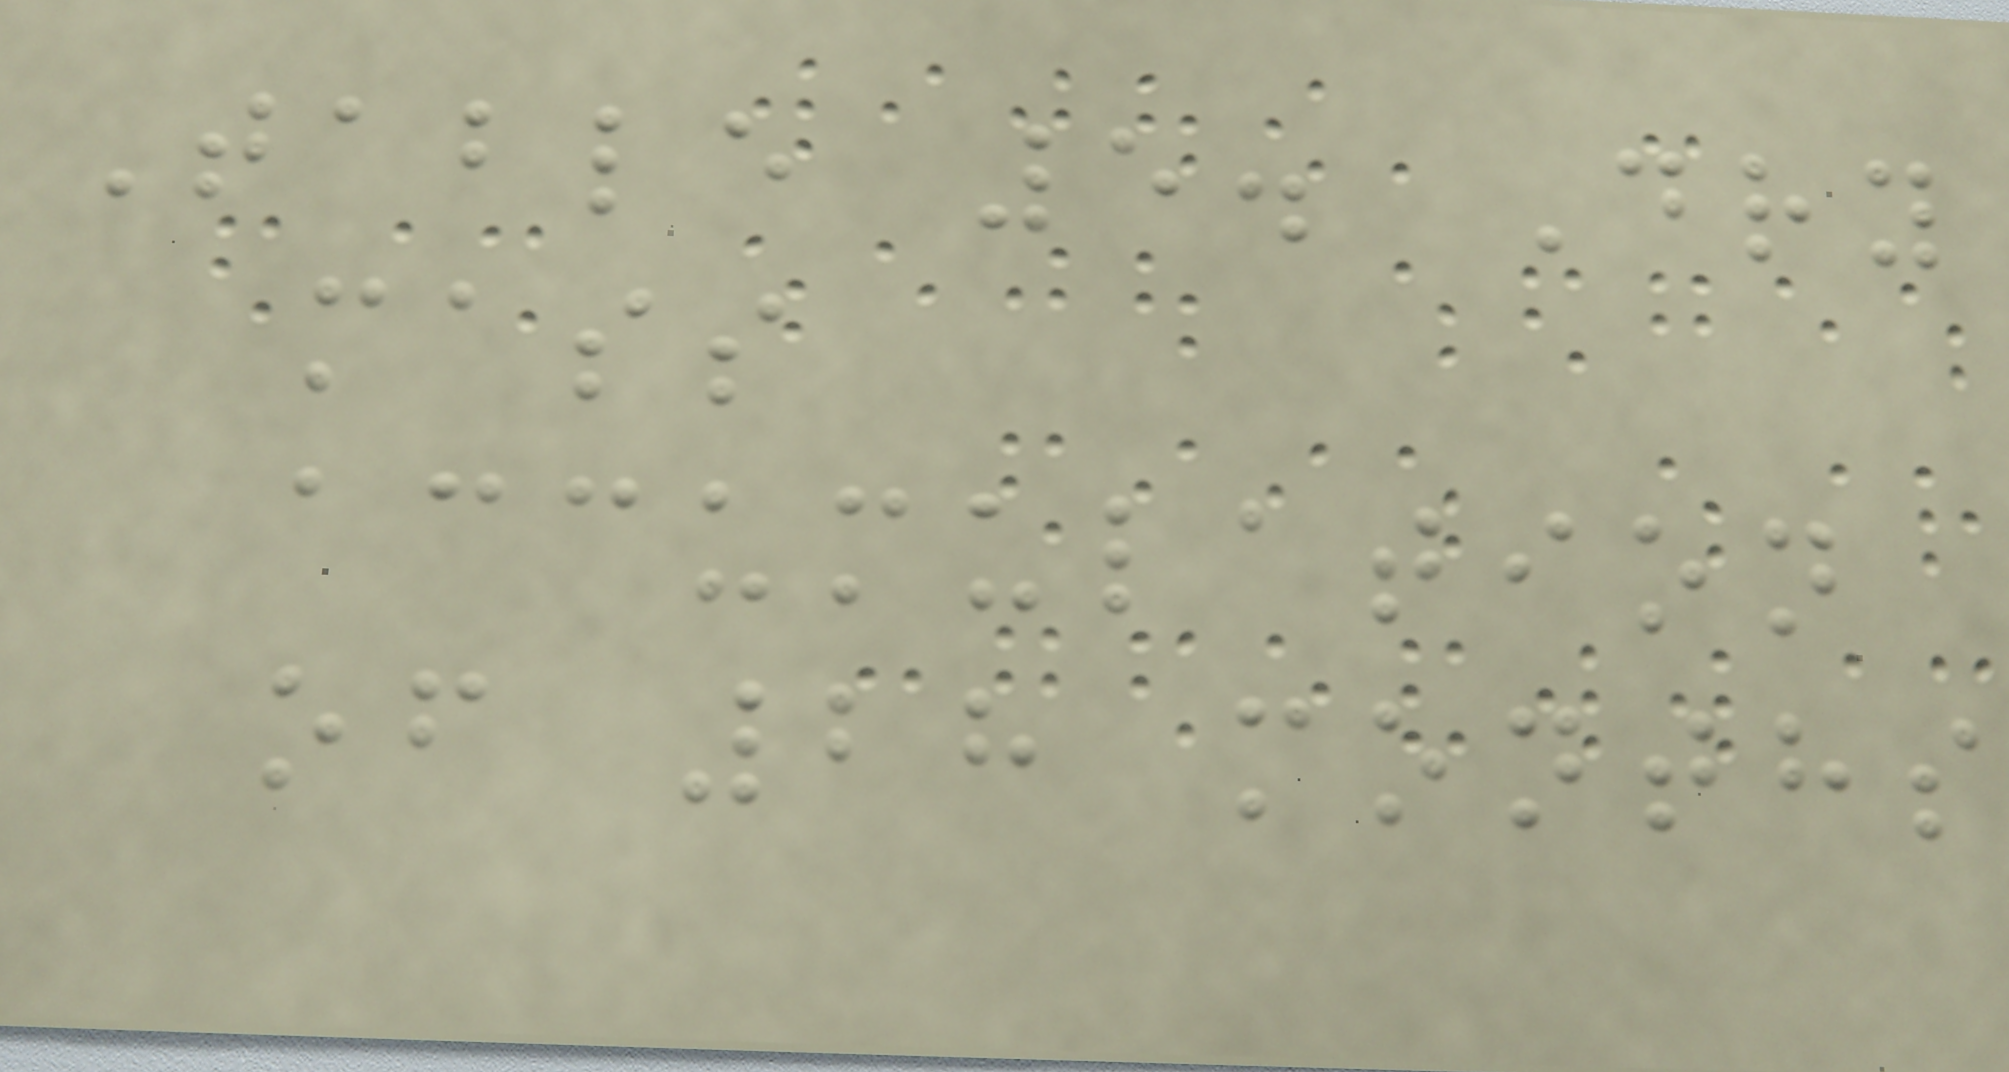Table 5. Dry
mass
accumulation
of 28 months
